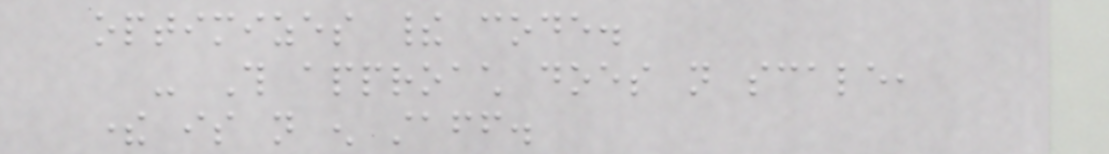optimizes their code.
- This approach does not scale,
there is not enough staff.
